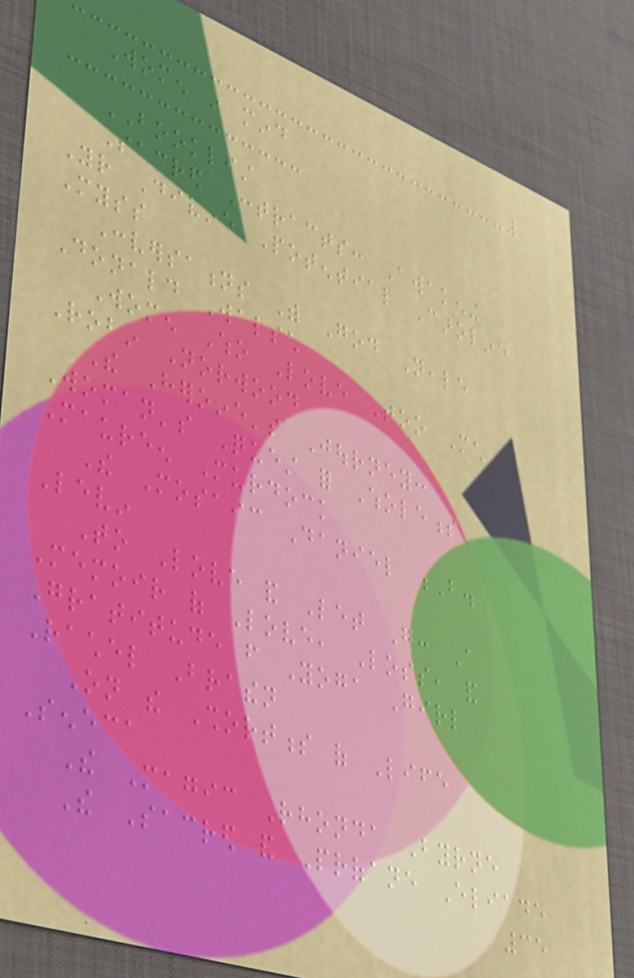Women in mind
BOOKLIST
Sacred Contracts: Awakening
Your Divine Potential Caroline
Myss
Conversations With God Neale
Donald Walsch
Women Who Love Too Much
Robin Norwood
The Heroine's Journey:
Woman's Quest for Wholeness
Maureen Murdock
The Mosaic Daniel B.
Levin
To Love and Let Go: A
Memoir of Love, Loss, and
Gratitude from Yoga Girl
Rachel Brathen
On the Shortness of Life
Seneca
The Magic Rhonda Byrne
The Sacred and Profane Eliade
35
